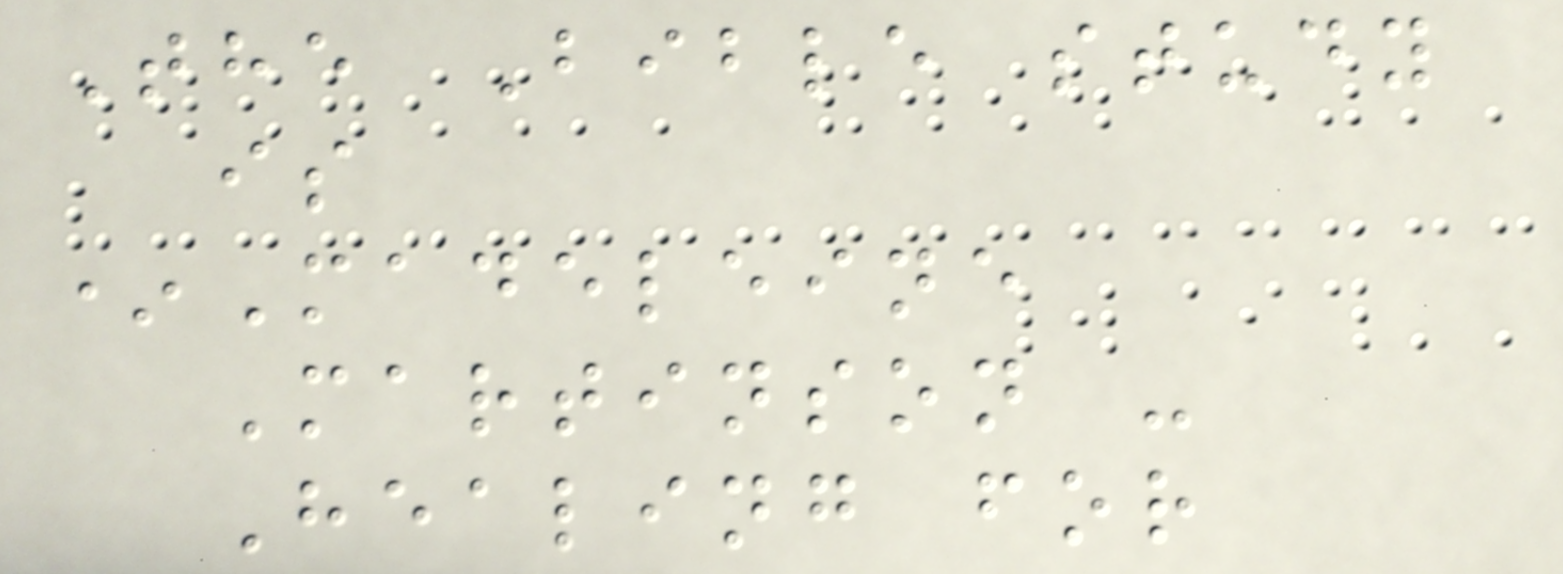The Bible study
is
*Madeleine
Martinson -
Healing for
